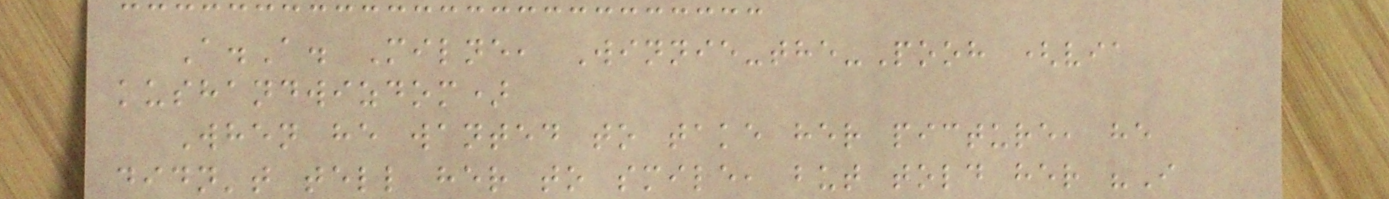A.A. Milne, Winnie-the-Pooh (via
kushandwizdom)
When he wanted to take her picture, he
didn't tell her to smile, but told her "I
